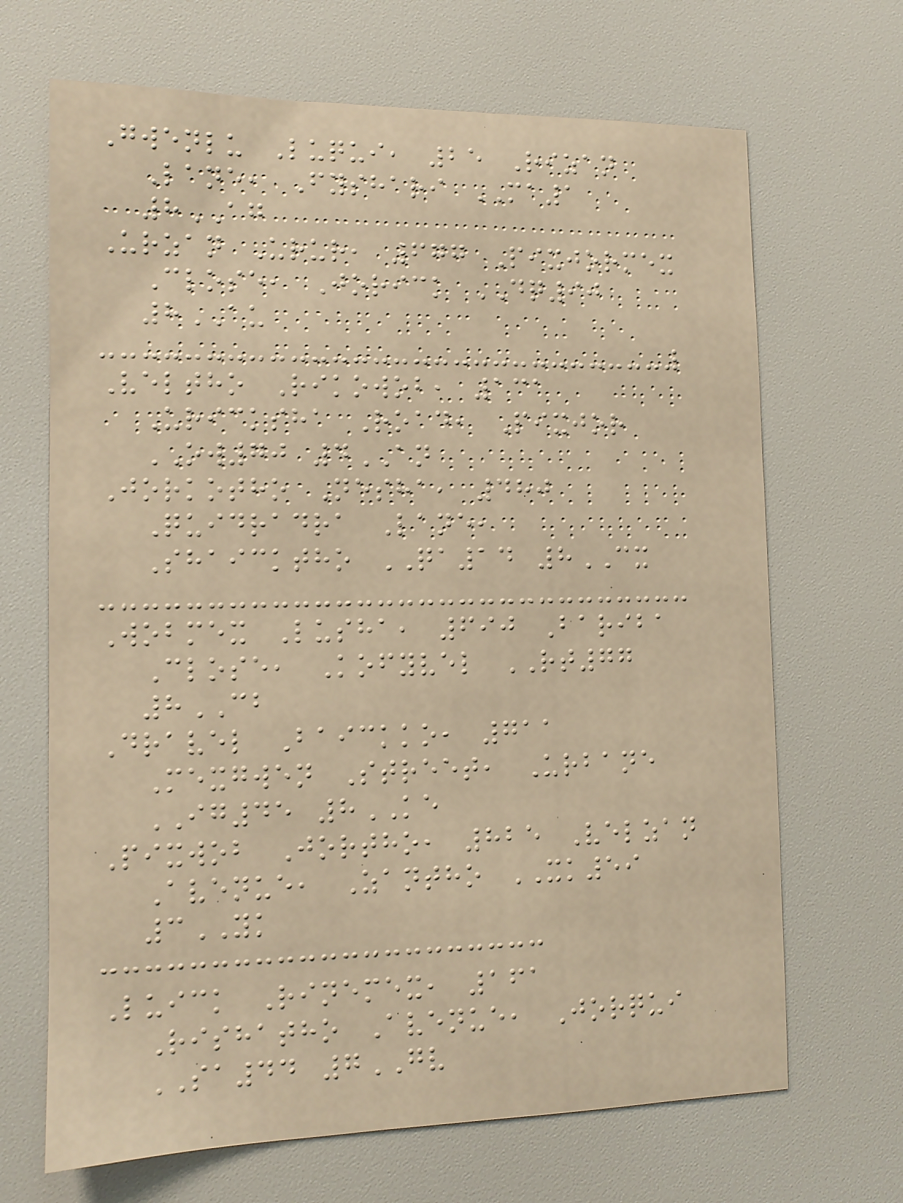Gwenlu Luqui, 25 Rizan
Lane, Fyshari MA1
8AG
Urzan Urur, 677 Pixjormex
Close, Jorick DQ90
8AU
Veltho Rikowob, 131
Uricksha Road, Pixjor
OW70 4AN
Jorkotho Nesha, 480
Quidradra Lane,
Shaicktho QA14 8CX
Wobmex Lusha, 690 Bariba
Close, Kofyvel RT77
8CB
Dravel Baickko, 711
Mexgwen Street, Urbane
IG45 8KE
Pixwob Jortho, 825 Velzan
Avenue, Zantho XK59
3YK
Luick Rinemex, 161
Rishatho Avenue, Jorqui
SA44 7GV
